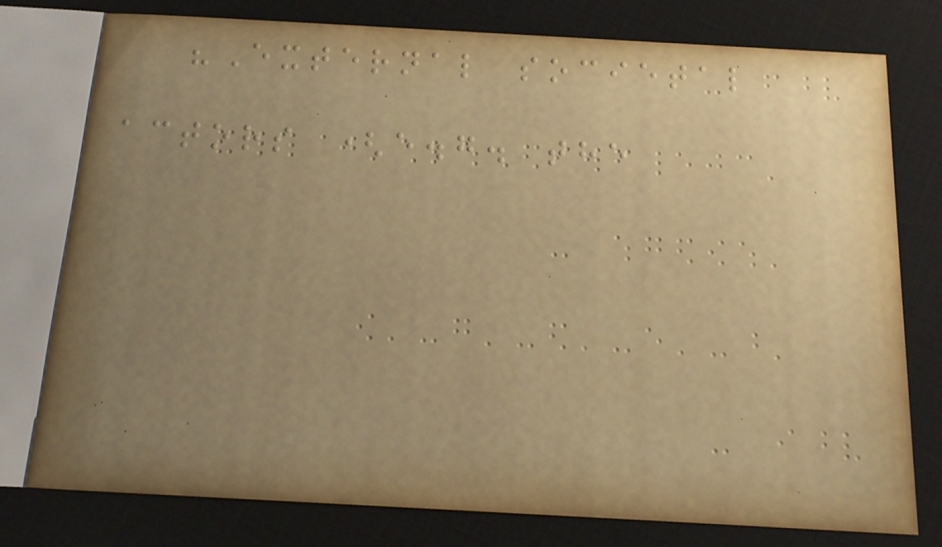"External societal
actors (e.g. the
